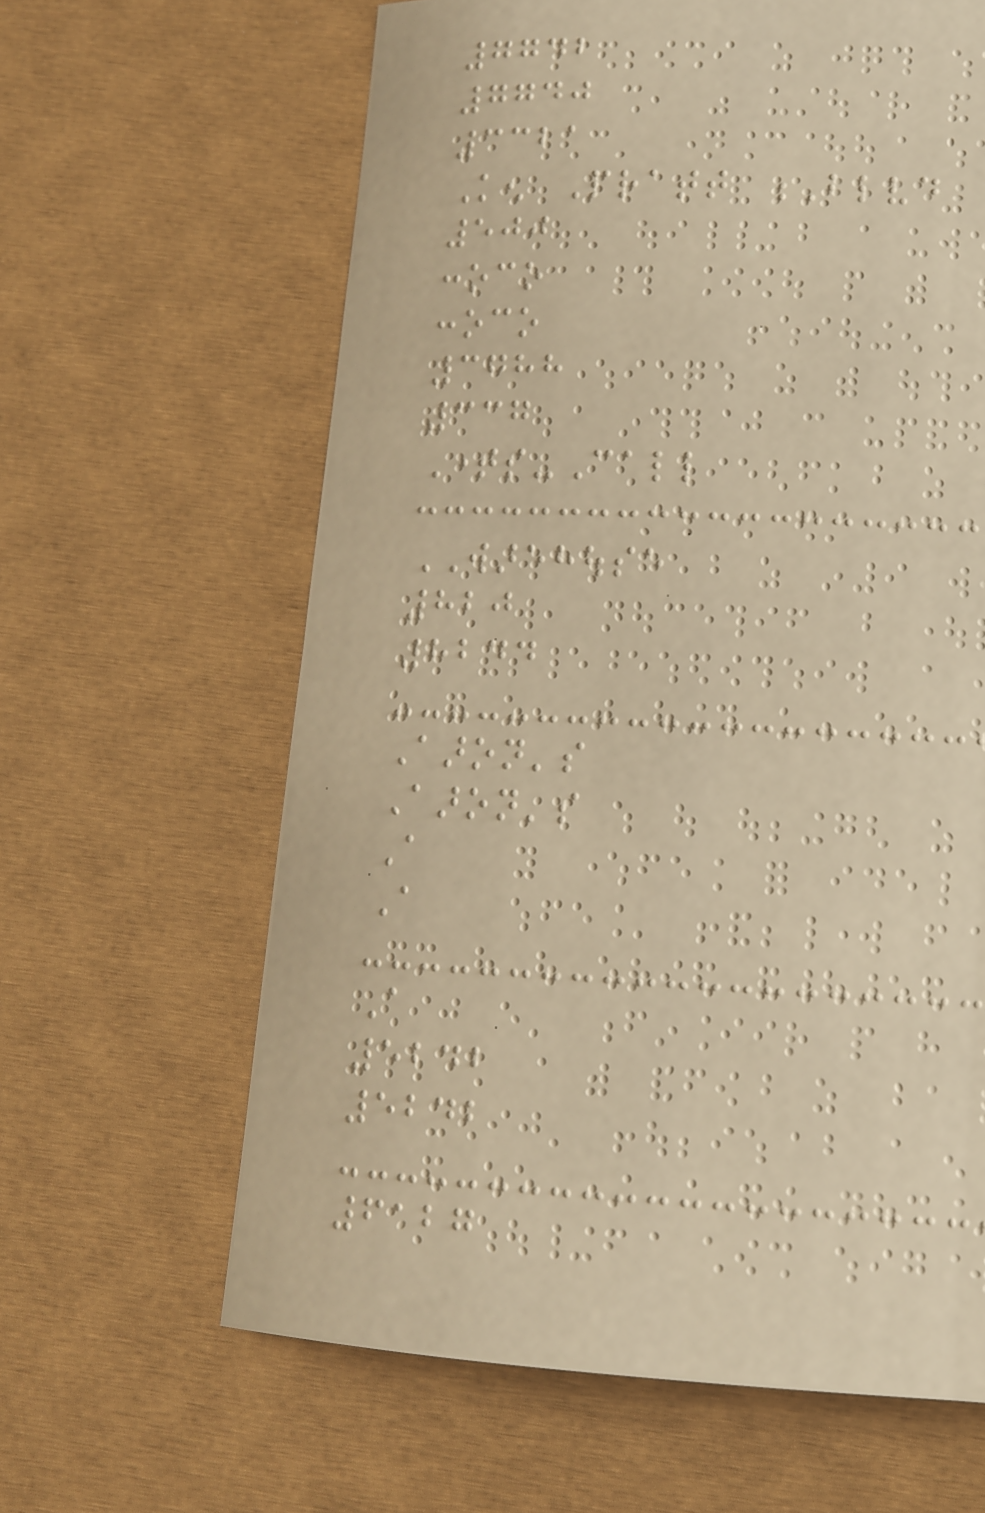7742
7740
3321
Ken Pratt Blvd
500
conoco
conoco
3788
337
Times-Call
WAREHOUSE
820
8244
Aaron's
Aaron's
A
A
A
5242
5242
6127
